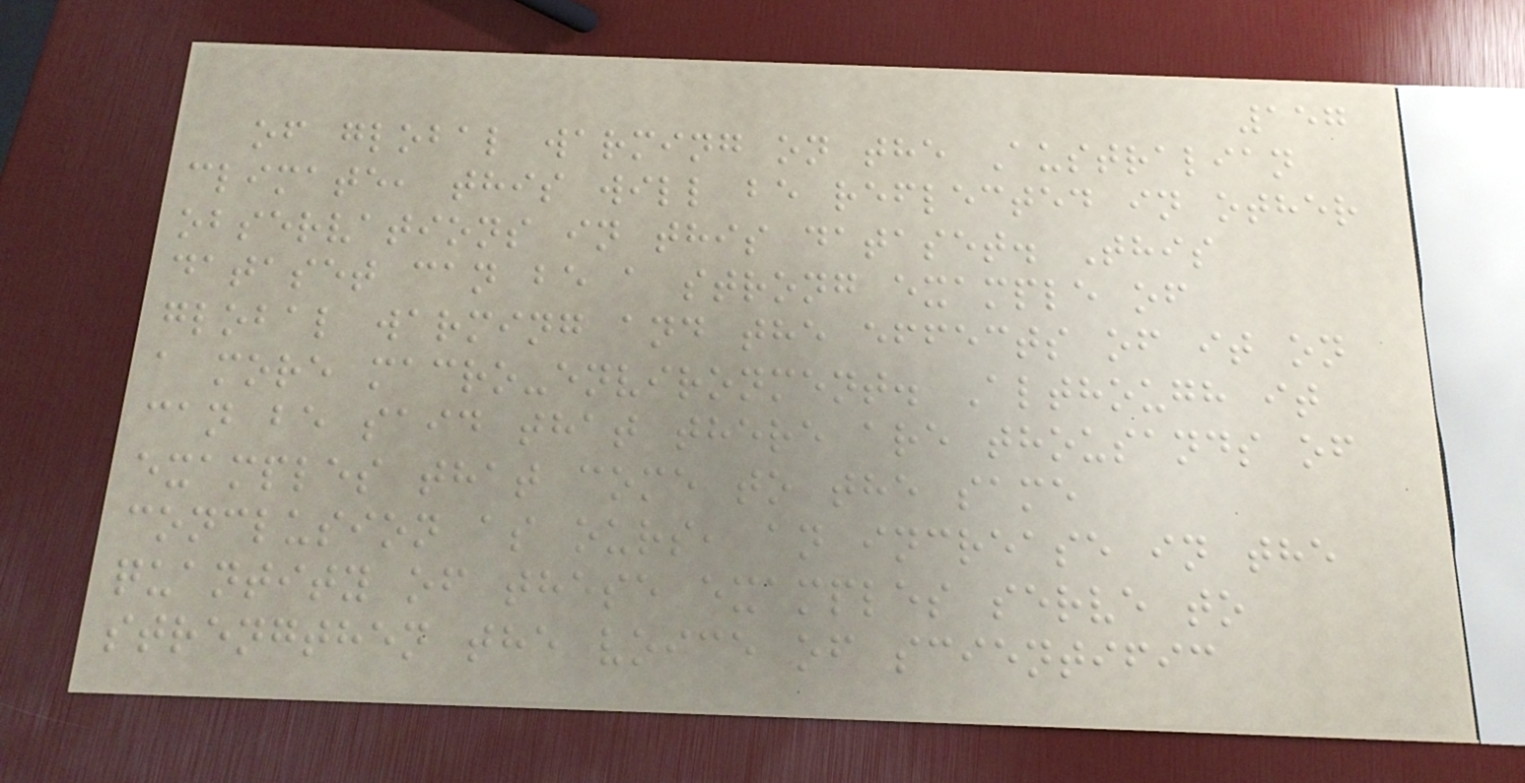157
of global warming on the Australian
climate, this will be reflected in other
observations in this dataset. This
dataset can be a strong example of
global warming and the effects of it on
a more macro-environment. Although it
can be said that there are thousands of
examples that come to the same
conclusion as ours, an increase in the
quantity of these examples serve to
strengthen the voice of scientific
